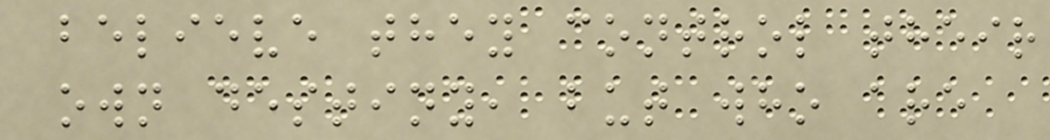believe they control their
own destiny, but who are
